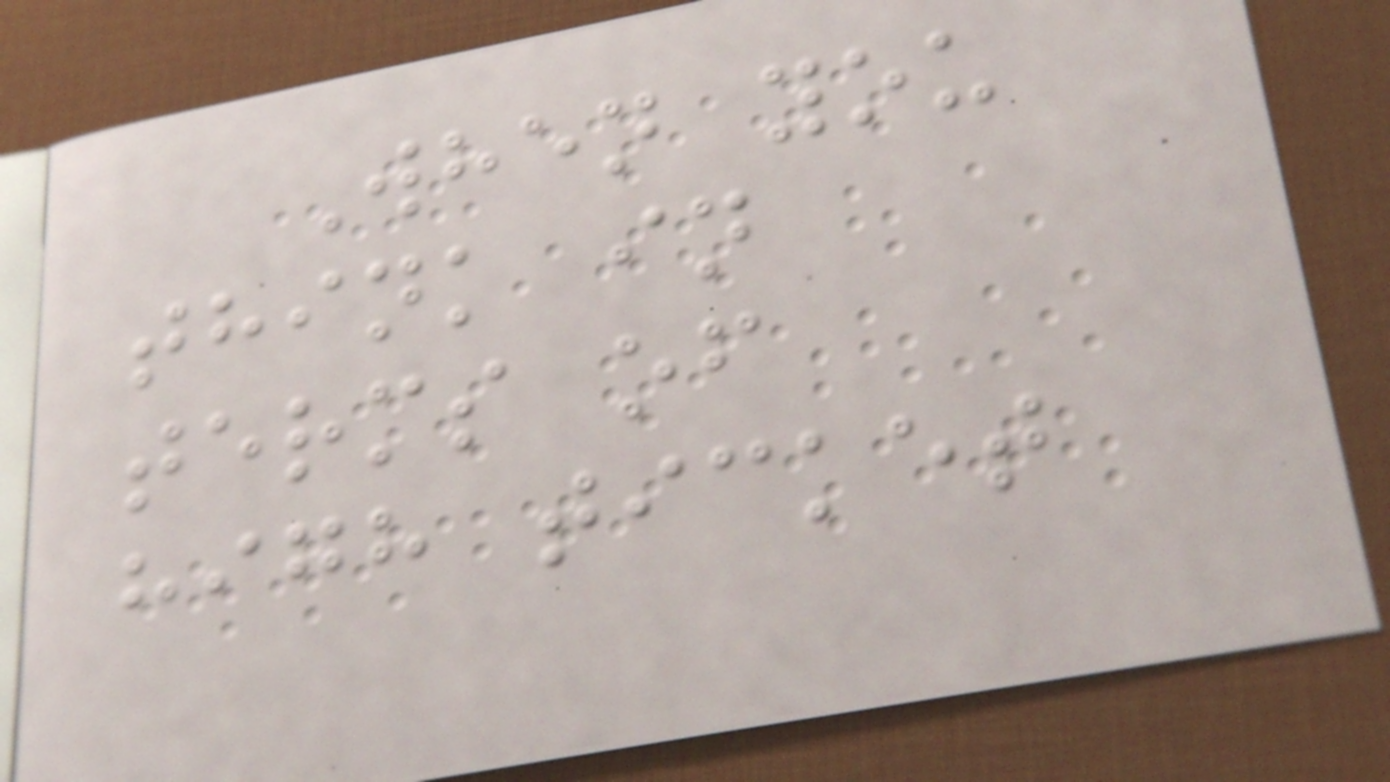When you
think in
terms of
high ticket
